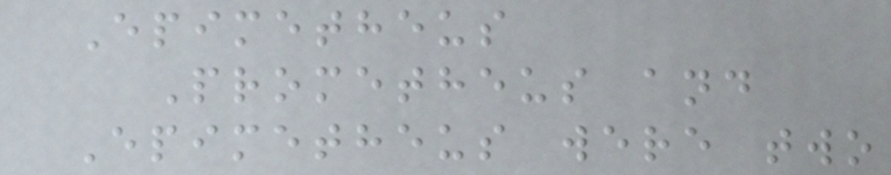Epimetheus
Prometheus and
Epimetheus were two
